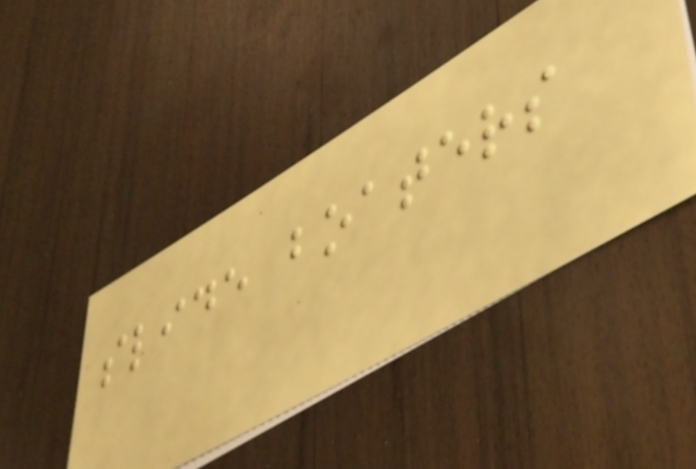slide boaters
